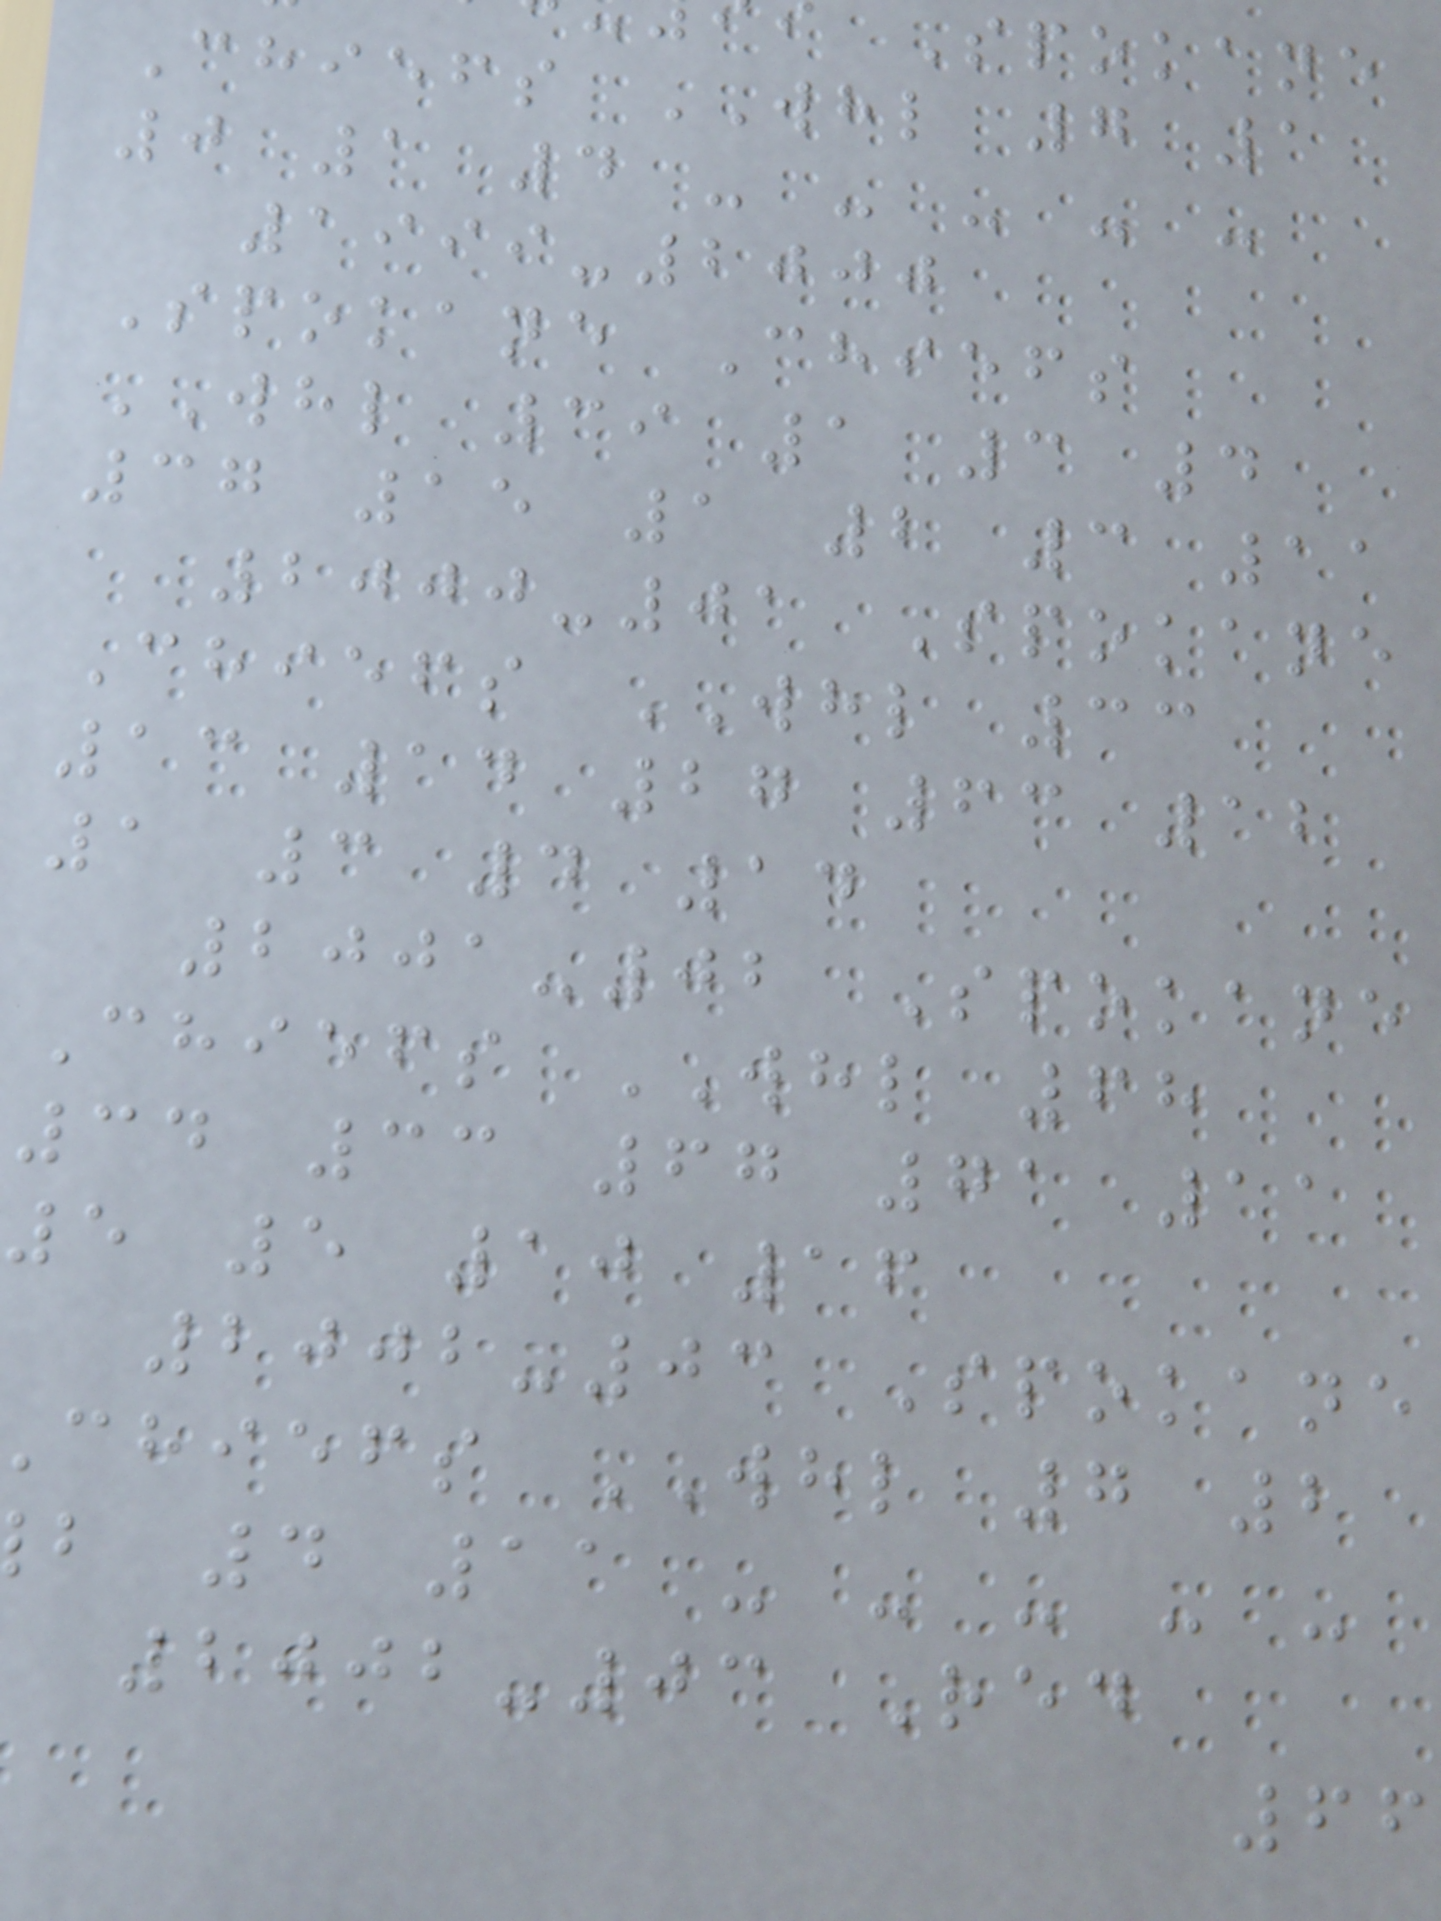Spokane
Chiefs WHL 7 1
0 1 4 - - - - -
1999-2000
Spokane Chiefs
WHL 39 1 3 4
37 15 1 2 3 11
2000-01 Spokane
Chiefs WHL 33
13 14 27 63 12
1 3 4 14
2001-02 Spokane
Chiefs WHL 68
34 33 67 71 11
5 5 10 16
2002-03 Spokane
chiefs WHL 7 2
b 4 11 - - - - -
2002-03 Red
66
